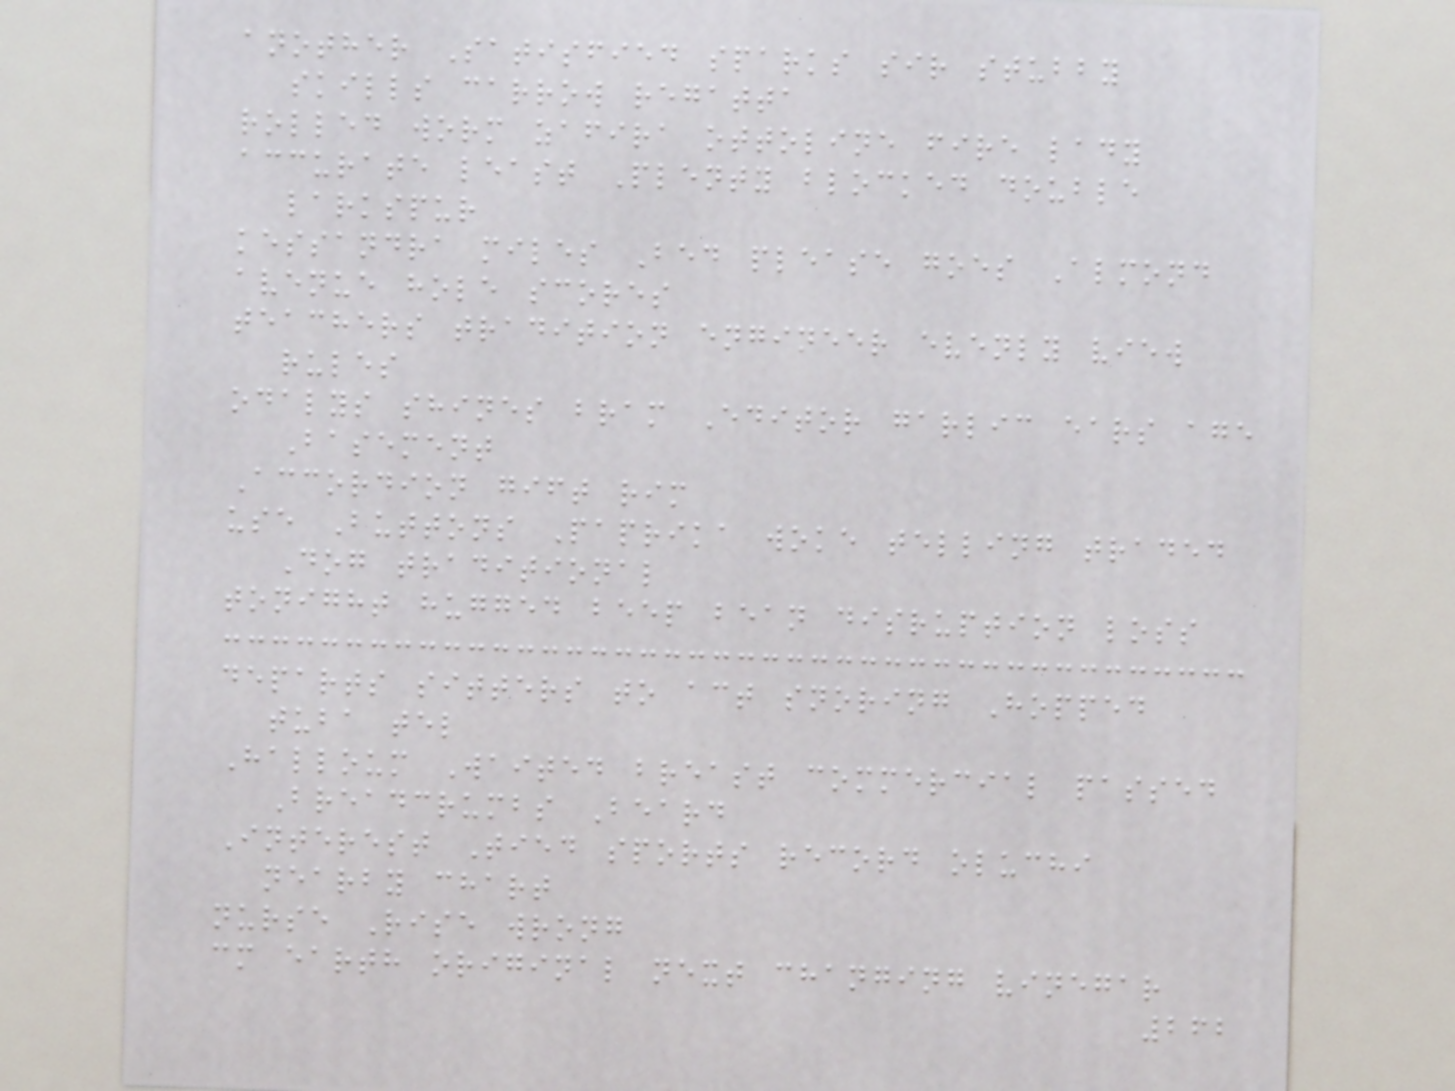another Satisfied sparks sir stubby
skills carrow regatta
rolled worm zafira ottoline fire lady
accurate least Plenty blocked double
larkspur
kessandra miles Bed please goes Almond
avenue hole scores
teachers tradition engineer evenly view
rules
odalys shines bram Editor garlic ears age
Basement
Accordion gift rim
use Buttons Paprika woke telling traded
Dog traditional
tonight hugged beep bean disruption loss
departs sitters to act snoring Hopped
tuba tel
Halloum Waited breast commercial passed
Breadcrumbs Beard
Interest Tied sports record oluchi
nearby chart
nurse Rise wrong
cm earth original next changing vinegar
262
